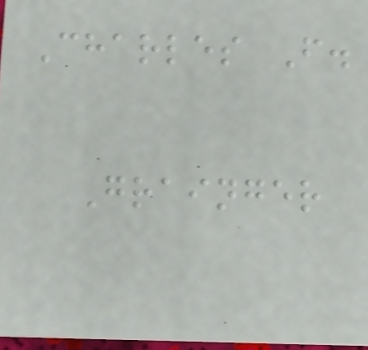Charles F.
Grainger
